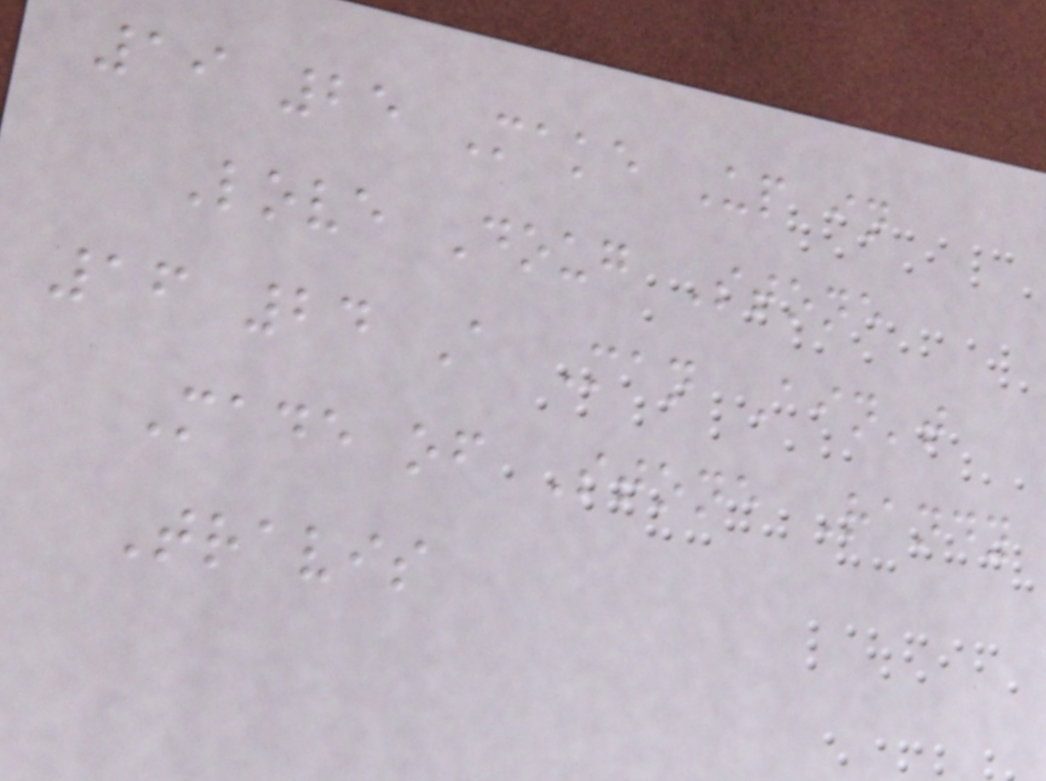19 25 Make Up in
Love Doug Stone
16 24 A Man Ain't
Made of Stone Randy
Travis
